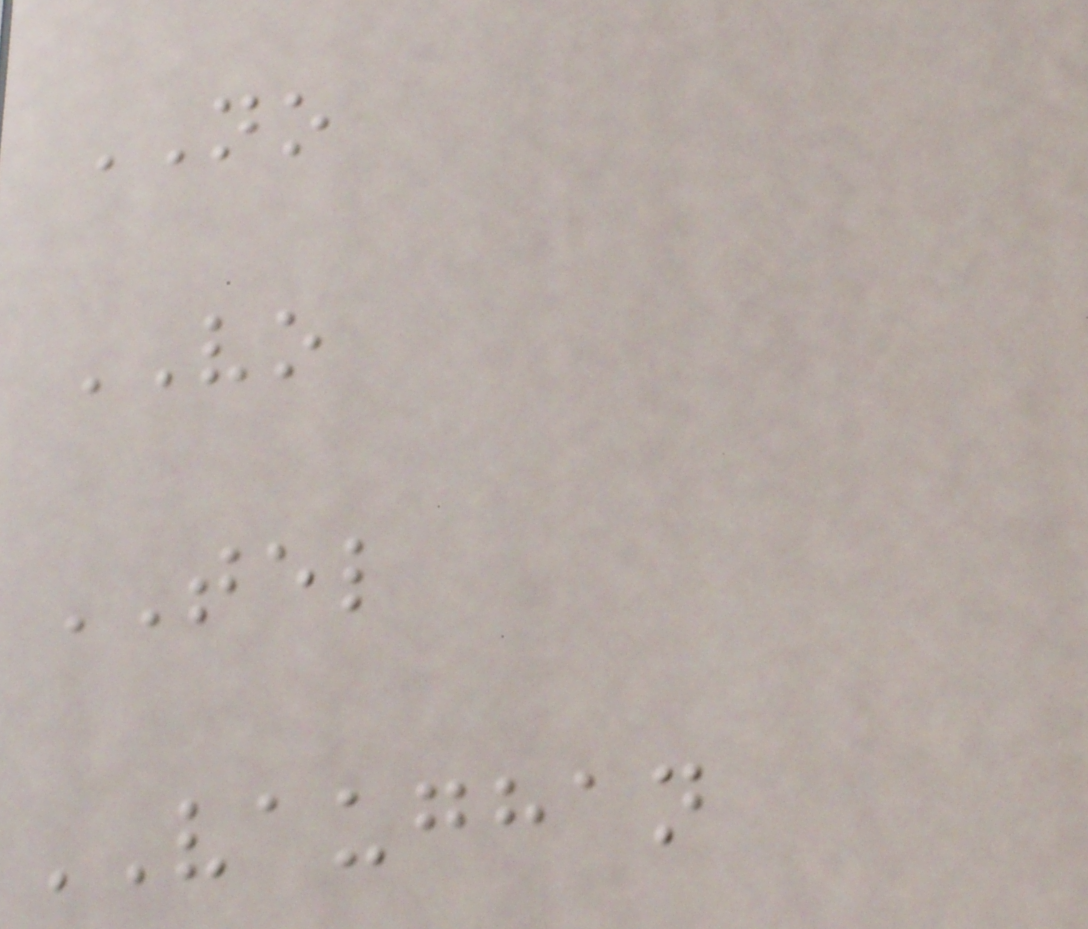NO
VO
TEL
VAUGHAN
